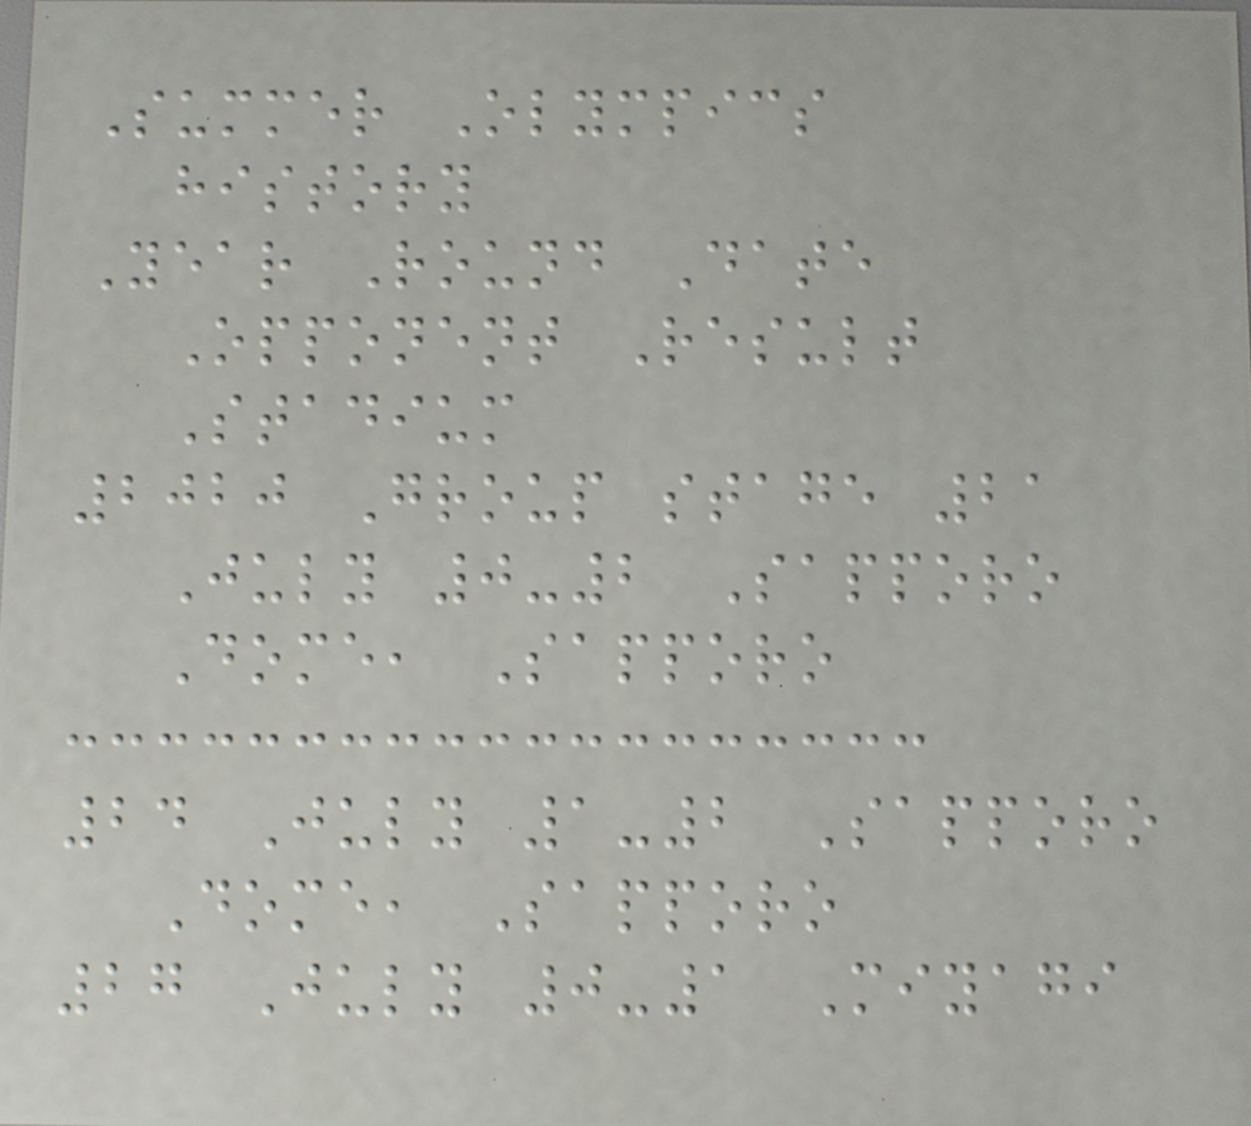Summer Olympics
history
Year Round Date
Opponent Result
Stadium
2020 Group stage 21
July 0-2 Sapporo
Dome, Sapporo
24 July 1-2 Sapporo
Dome, Sapporo
27 July 0-1 Miyagi
